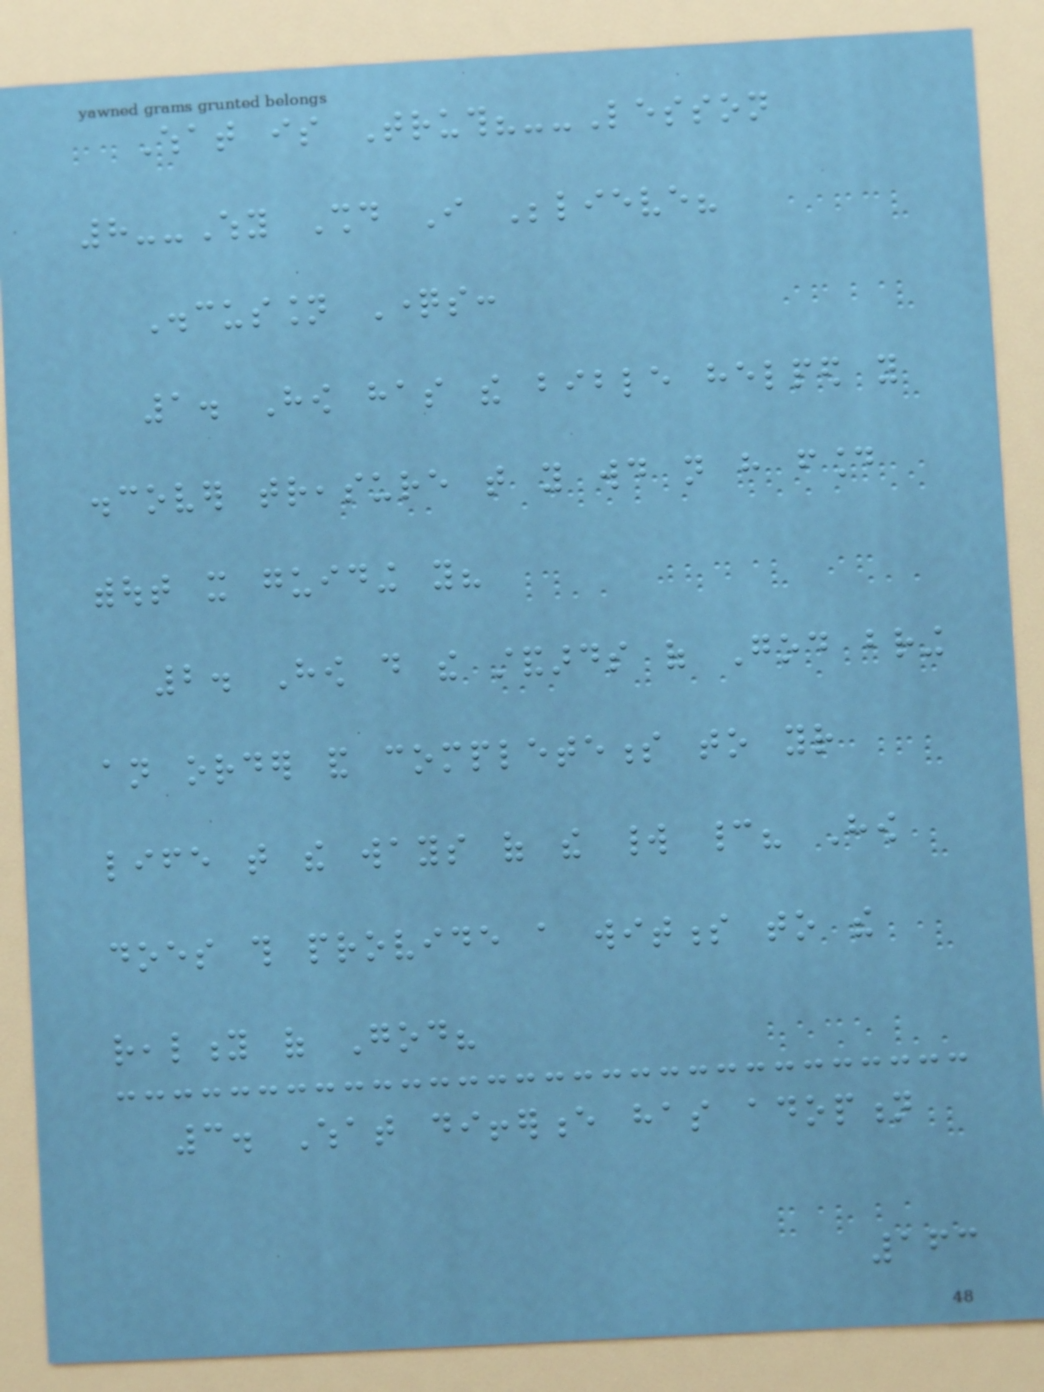What is Truth?--Lesson
8--Why Should I Believe?
Discussion Questions:
1. How has the bible helped you
discover treasure that you would not have found
without it guiding you?
2. How do the standards of God bring
an order and completeness to your
life that the ways of the world cannot? How
does this provide a witness to the
reality of God?
3. What difference has adoption
163
